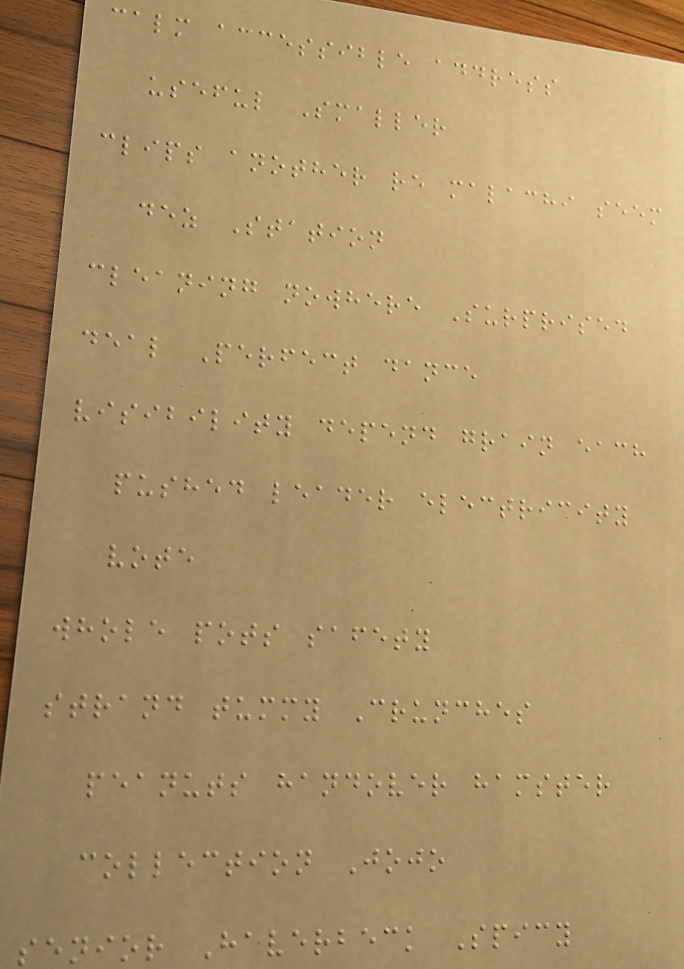calm accessible address
useful Smaller
clips another re malachi seem
dez Station
cleaning nowhere Surprised
deal Perfect dance
visibility depend grain each
pushed leader electricity
vote
whole pots safety
strand tummy Crunches
peanuts handover hamster
collection Jojo
senior Haverbeck Spicy
